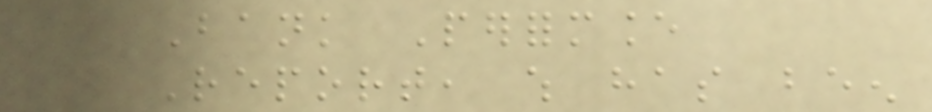Bank Performance
Report, which has been
